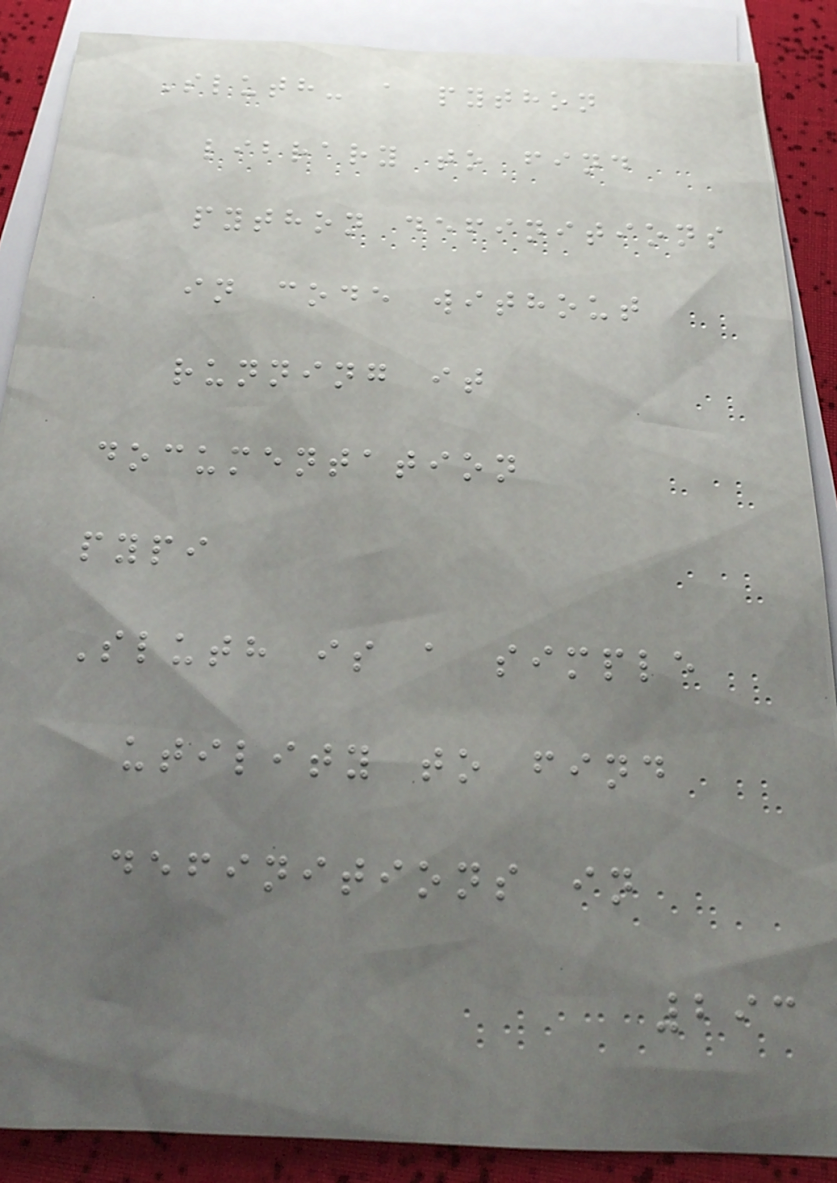Sluth- a python
library to find
python definitions
in code without
running it
documentation
pypi
Sluth is a simple
utility to find
definitions in
293
